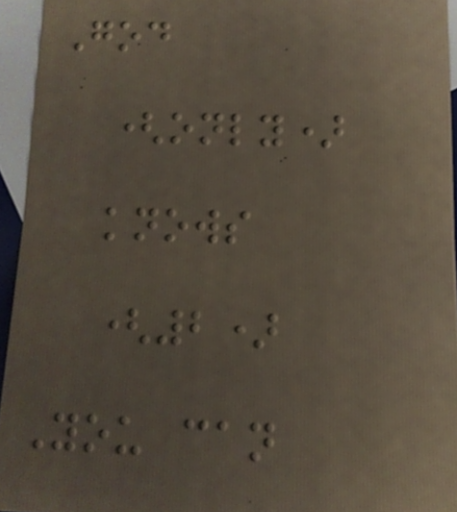God
(only)
knows
(2)
You can
